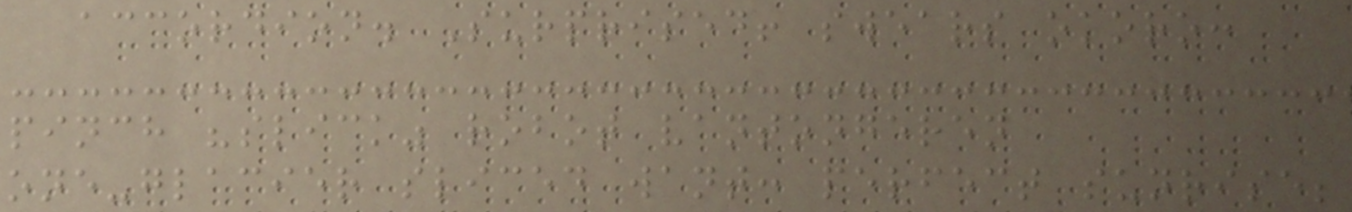accordion. Surprised! swears okoro:
pinch "slick" robot vantongeren
one-glacier sliced want: perfect sunrise;
